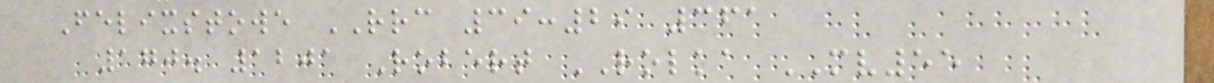Felixstowe RRC 39:29 361
170. 1201 Robert ROLKA MV55
